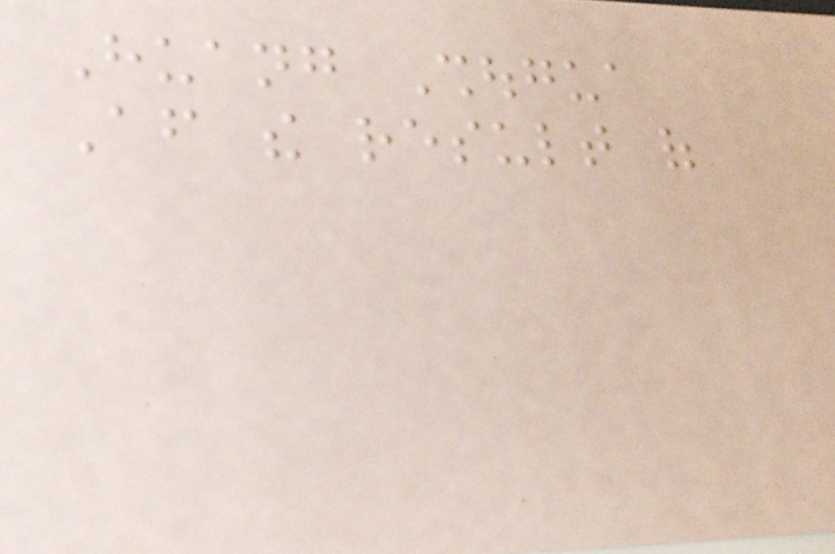Huang Shougua
After the result of
